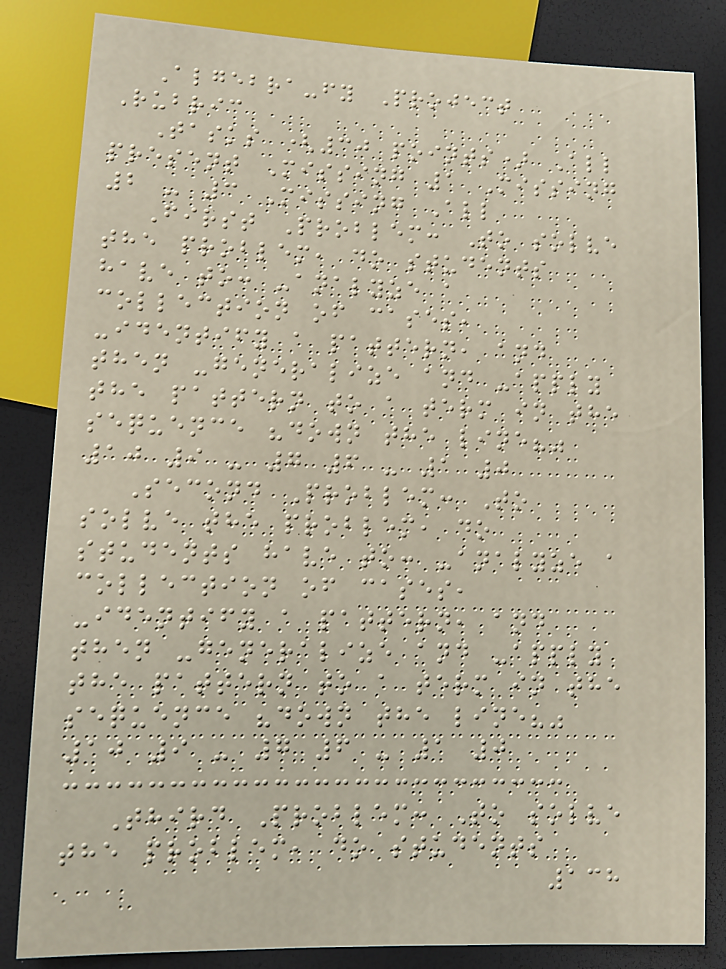Algebra-fy Project
Rubric
Tasks (30 points) All
present Missing 1 Missing
2 - 3 Missing All
First Problem: To solve
the problem, do students
have to: -analyze a
collection of cases,
-identify a pattern, and
then -generalize and -apply
the pattern to a term in the
sequence "down the line?"
10 9 - 7 6 - 1 0
Second Problem: To
solve the problem, do
students have to: -analyze a
collection of cases,
-identify a pattern, and
then -generalize and -apply
the pattern to a term in the
sequence "down the line?"
10 9 - 7 6 - 1 0
Third Problem: To solve
the problem, do students
138
